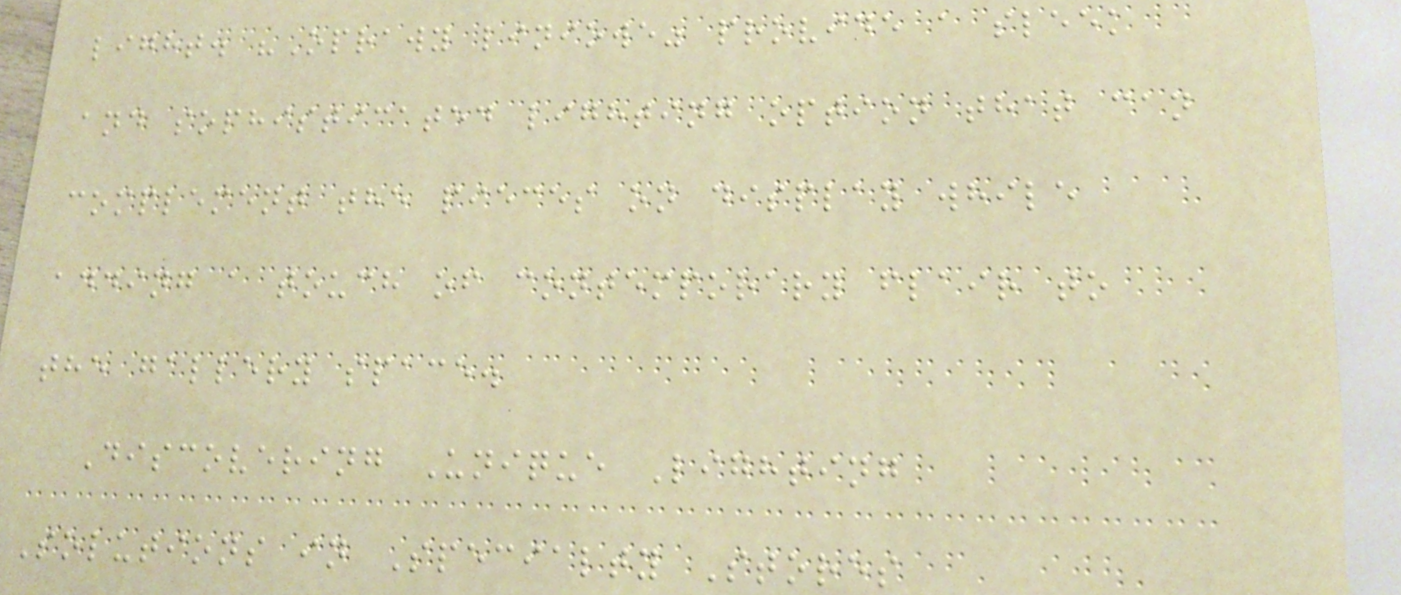light. "Oprawy liniowe" provide a sleek
and sophisticated lighting option that can
complement the pieces on display while
adding a touch of contemporary flair to
the gallery space.
Discovering Unique Lighting
Solutions in Specialty Stores
